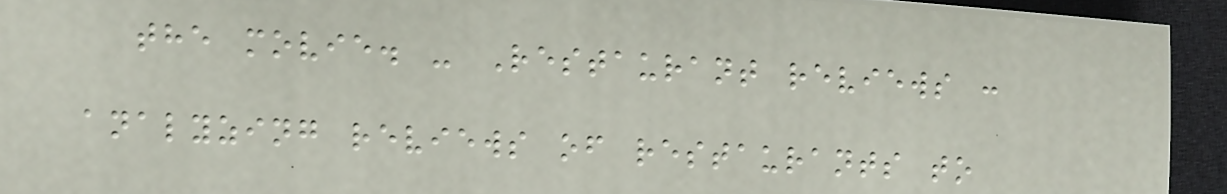the movie. - Restaurant reviews :
analyzing reviews of restaurants to
